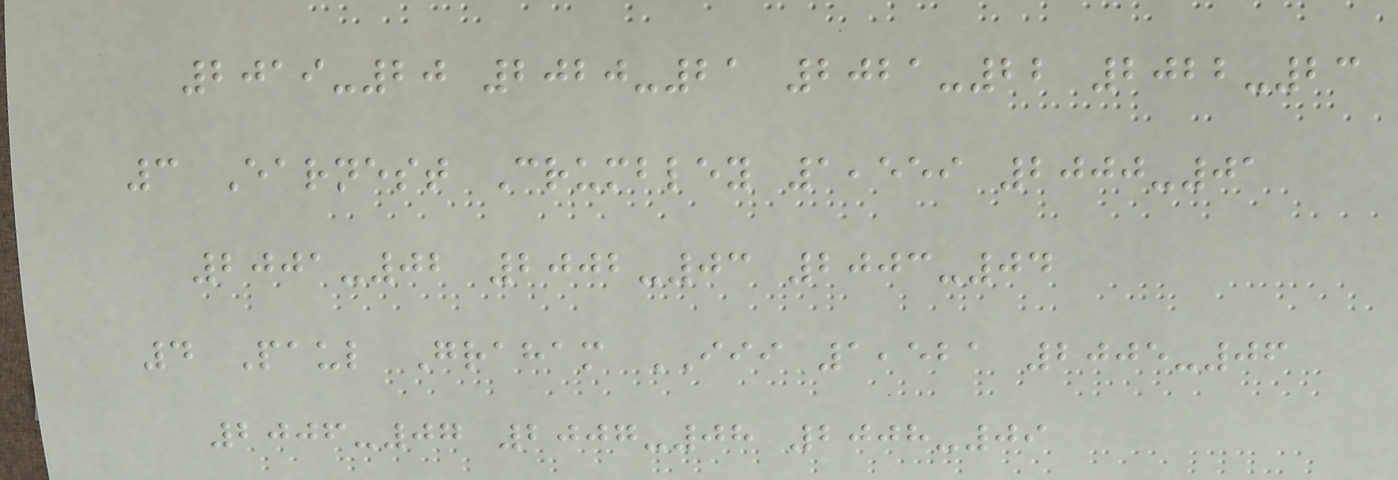2019-20 2020-21 2021-22 2022-23
3 Earnest Crumbley 1,559 2000-01
2001-02 2002-03 2003-04
4 Paul Graham III 1,521 2005-06
2006-07 2007-08 2008-09
